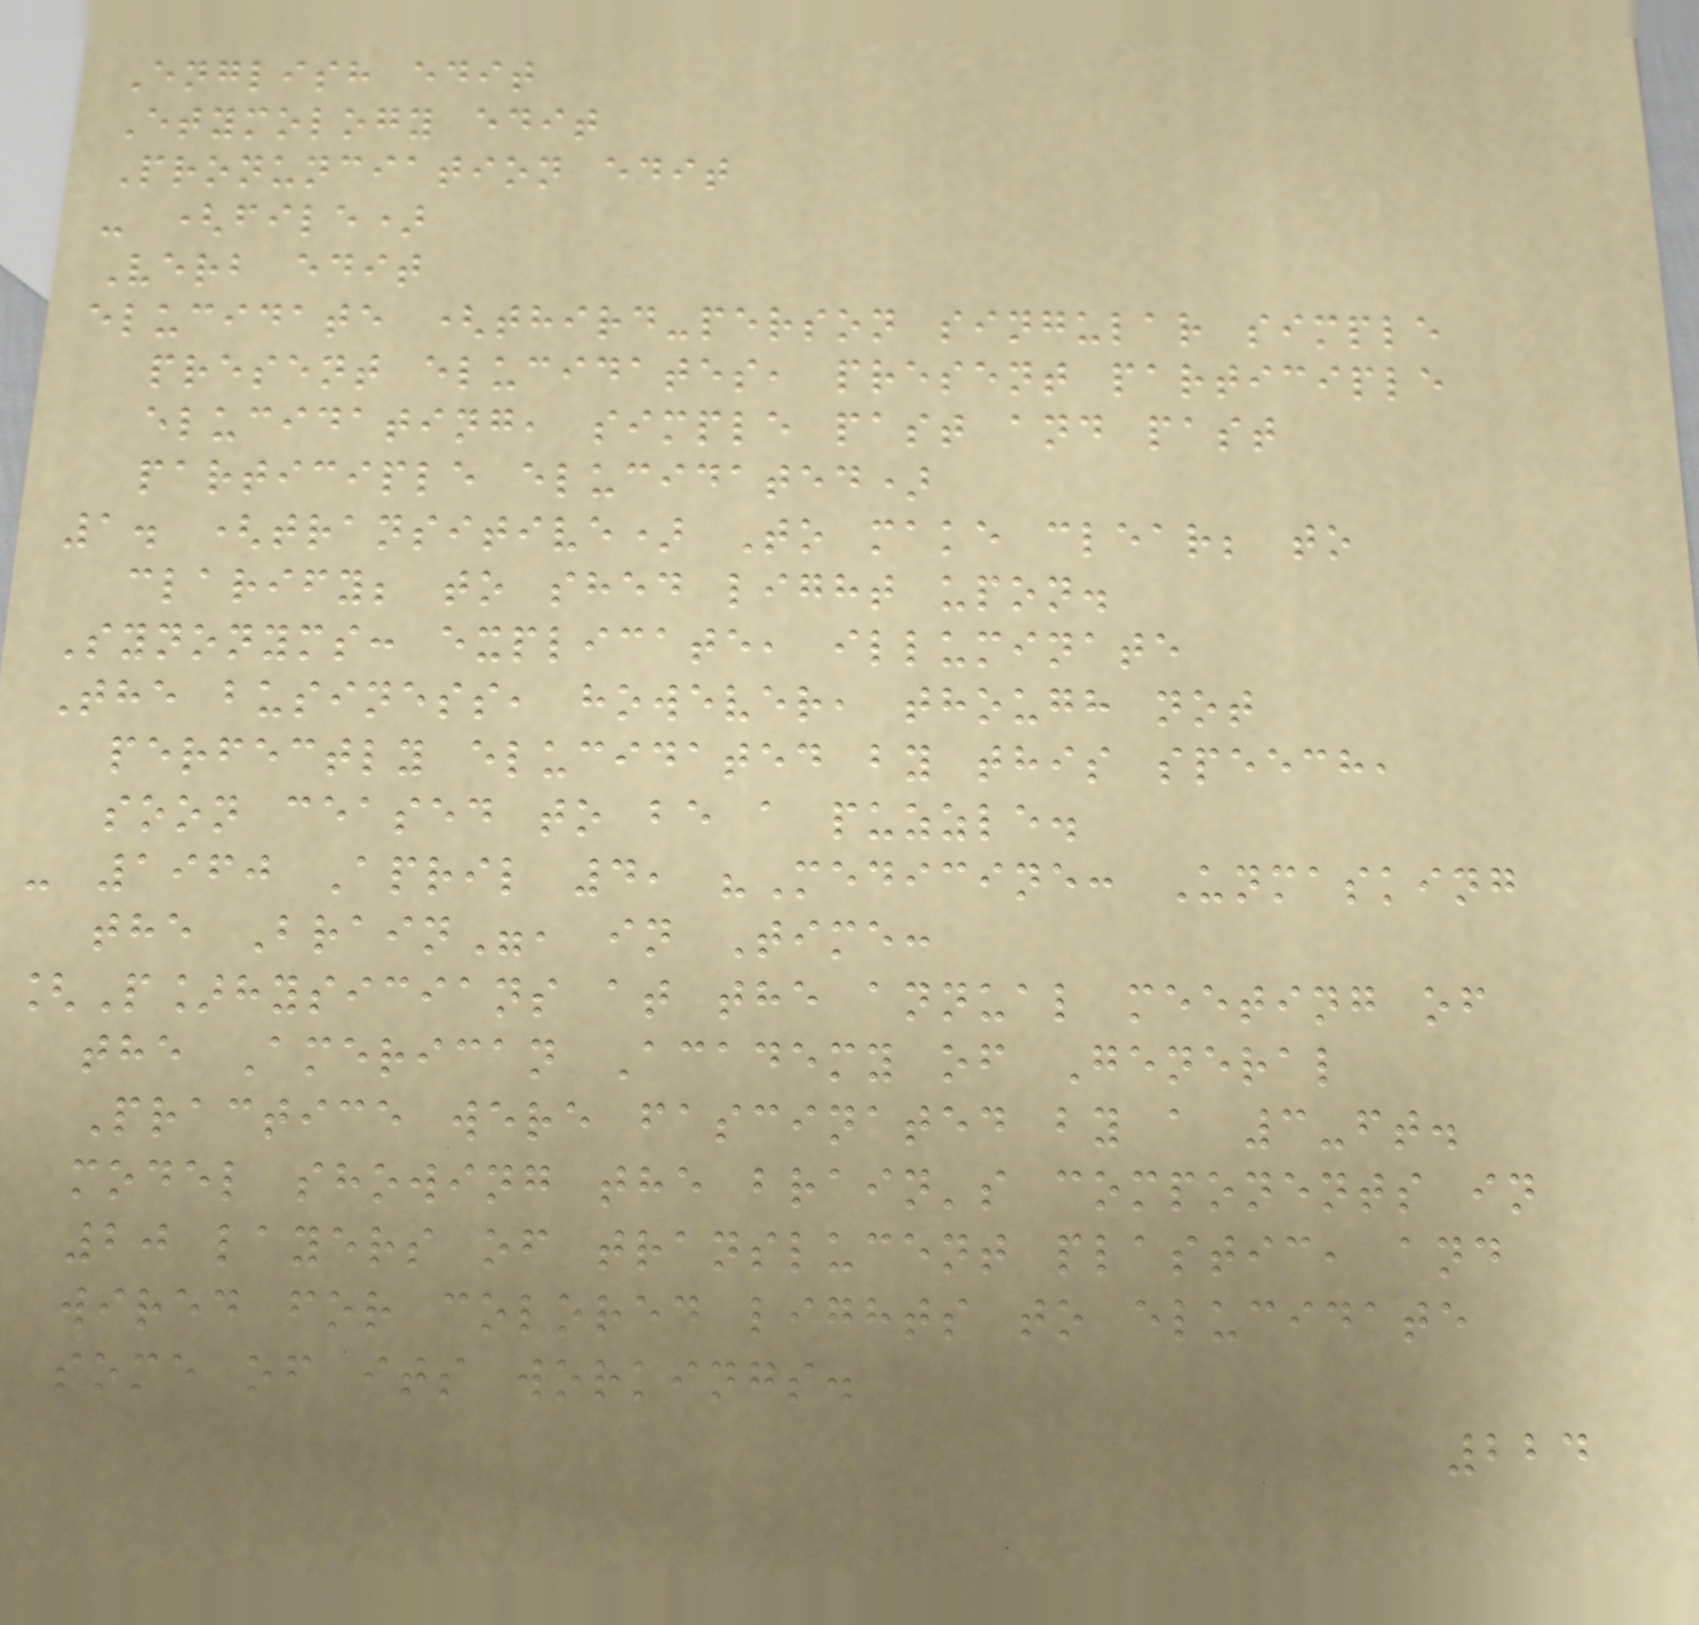English edit
Etymology edit
Pronunciation edit
- (file)
Verb edit
elucidate (third-person singular simple
present elucidates, present participle
elucidating, simple past and past
participle elucidated)
1. (transitive) To make clear; to
clarify; to shed light upon.
Synonyms: explicate, illuminate
The business, however, though not
perfectly elucidated by this speech,
soon ceased to be a puzzle.
- 1960 April 4, "Medicine: Unmasking
the Brain", in Time:
[P]hysicians at the annual meeting of
the American Academy of General
Practice were fascinated by a 3-ft.
model showing the brain's components in
20 layers of translucent plastic, and
wired for colored lights to elucidate
some of its workings.
224
